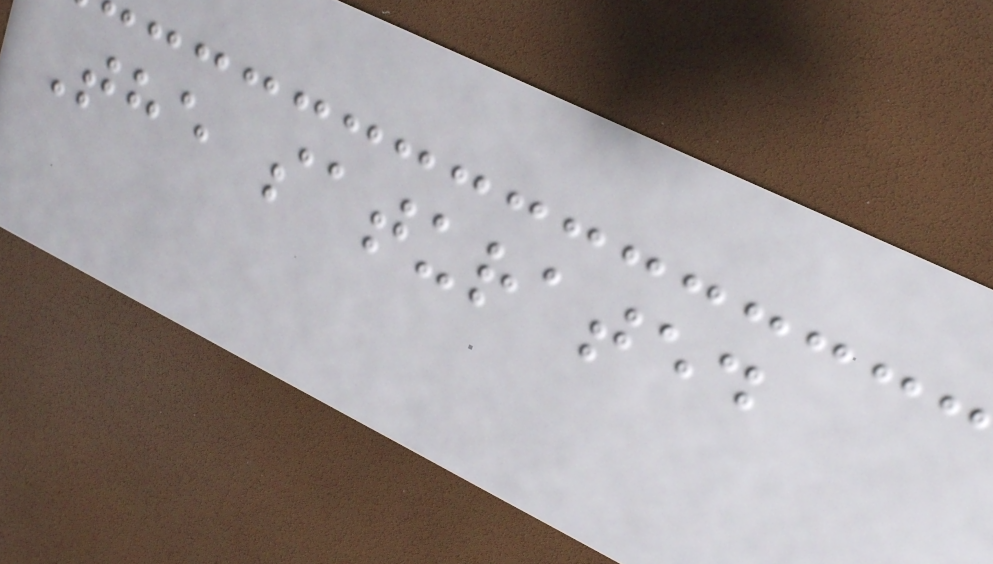The saturated
